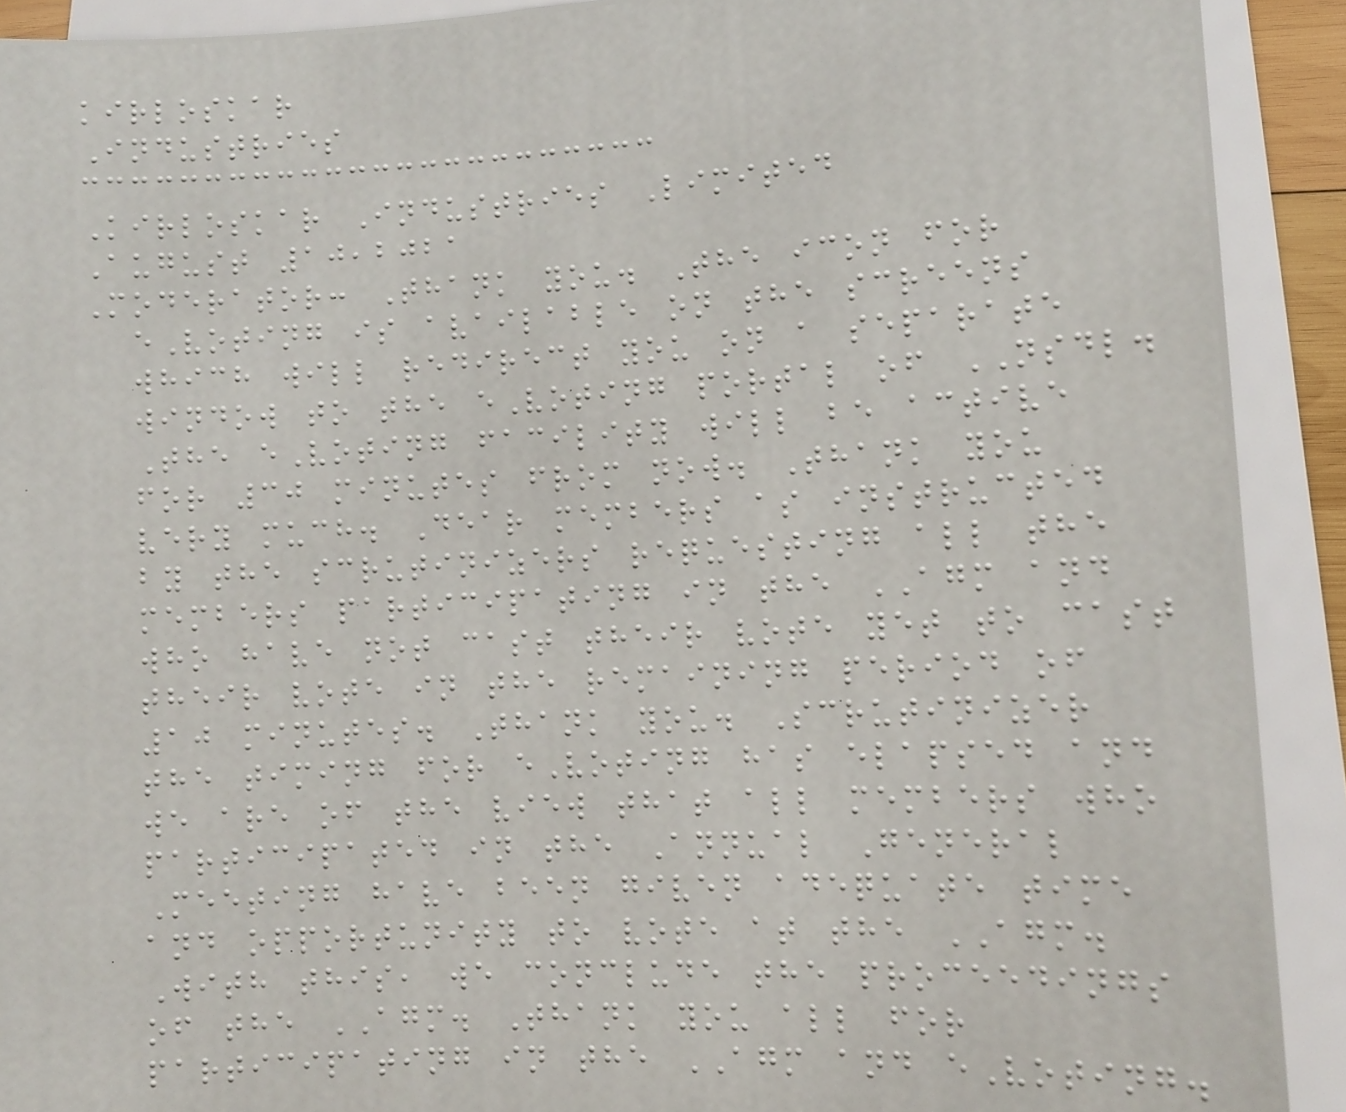kirloskar
Industries
Kirloskar Industries Limited
August 10,2021
Moderator: Thank you. The icon for
eVoting is available on the screens
which will redirect you on a separate
window to the eVoting portal of NSDL.
The eVoting facility will be active
for 30 minutes from now. Thank you
very much. Dear members as instructed
by the scrutinizers requesting all the
members participating in the AGM and
who have not cast their vote yet to cast
their vote in the remaining period of
10 minutes. Thank you. Scrutinizer
the timing for eVoting has elapsed and
we are of the view that all members who
participated in the Annual General
Meeting have been given adequate time
and opportunity to vote at the AGM.
With this, we conclude the proceedings
of the AGM. Thank you all for
participating in the AGM and eVoting.
